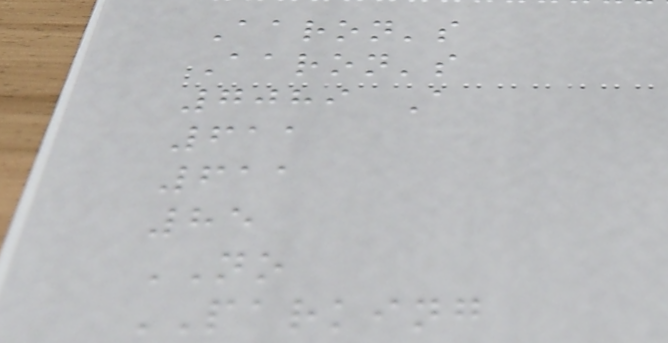Aaron's
Aaron's
7089 A
611
611
85
NO
PARKING
